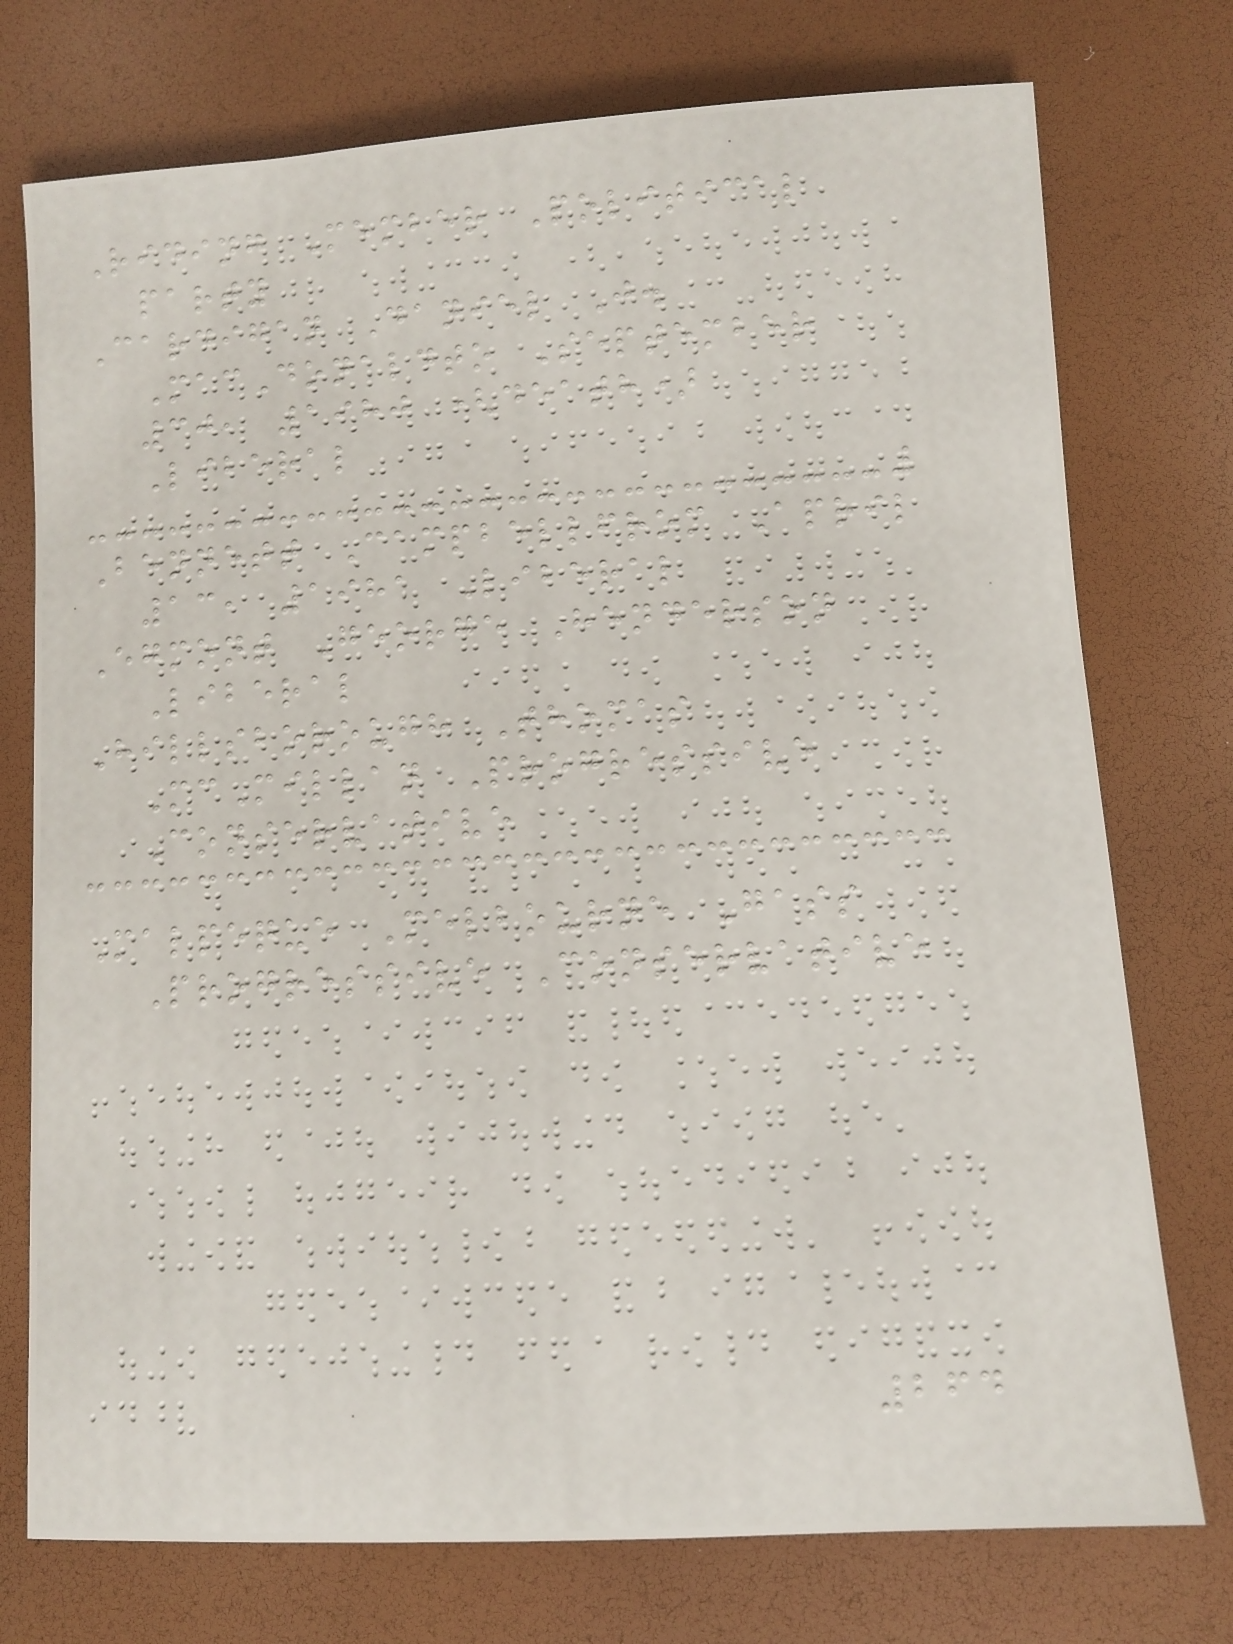Riding Member Political
party
Cardigan Daniel J.
MacDonaldto September
30, 1980 (death)
Liberal
Bennett Campbellfrom April
13, 1981 Liberal
Egmont George Henderson
Liberal
Hillsborough Thomas
McMillan Progressive
Conservative
Malpeque Melbourne Gass
Progressive Conservative
264
